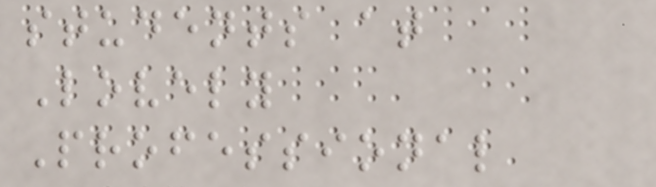students at
Lovely
Professional
